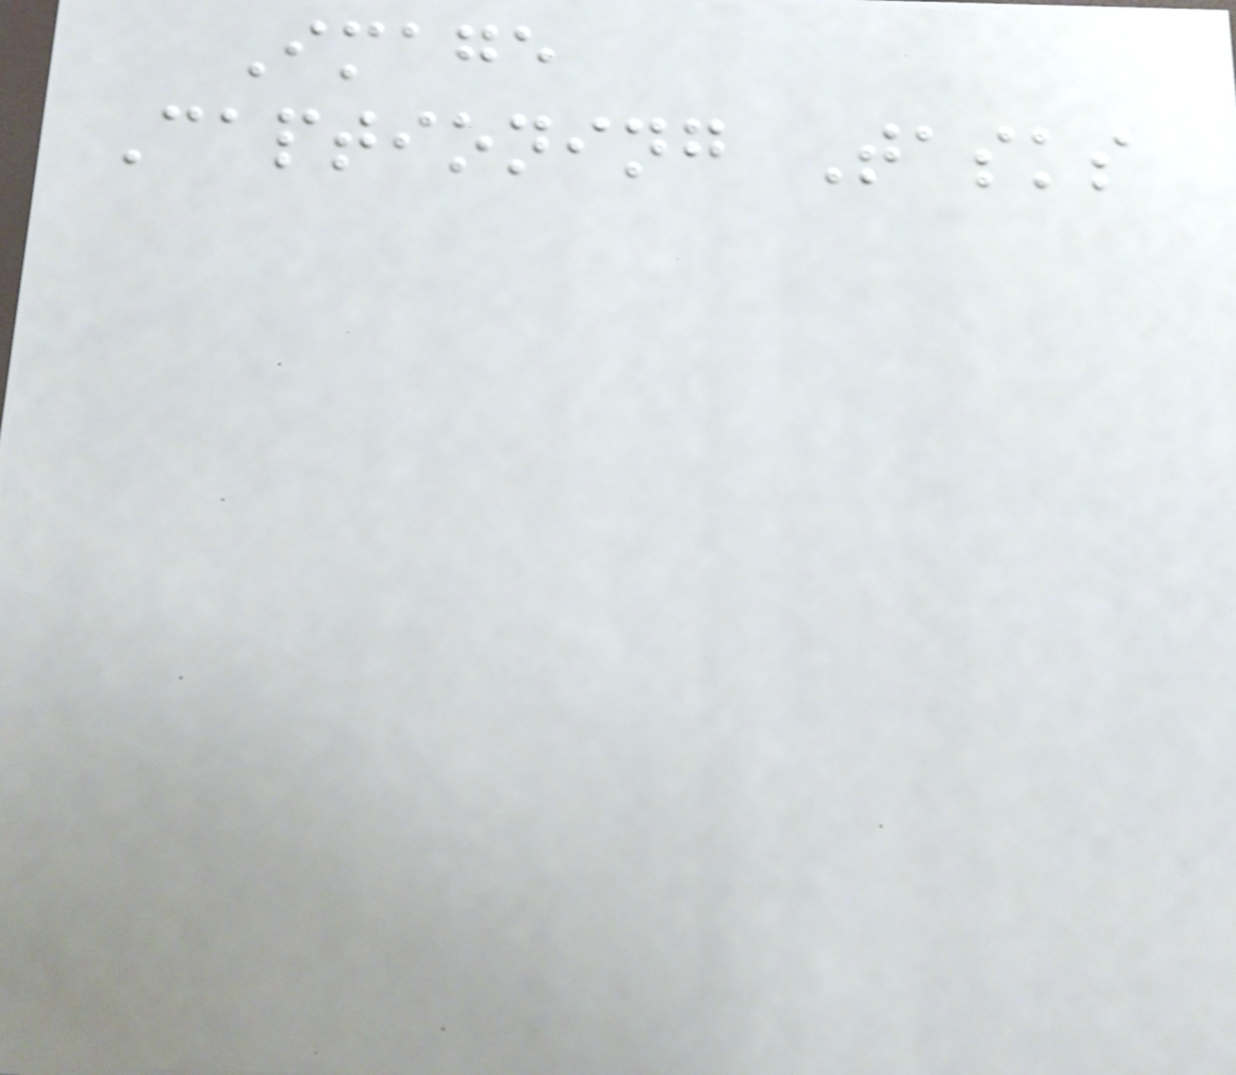Image
Captioning Tasks
